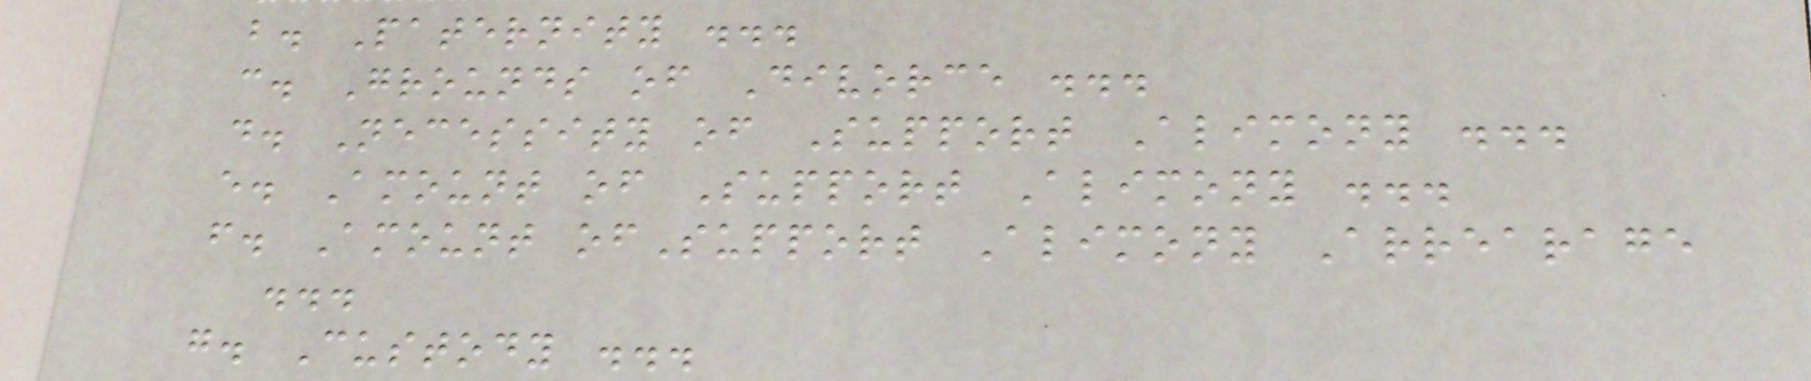b. Paternity ...
c. Grounds of Divorce ...
d. Necessity of Support Alimony ...
e. Amount of Support Alimony ...
f. Amount ofSupport Alimony Arrearage
...
g. Custody ...
